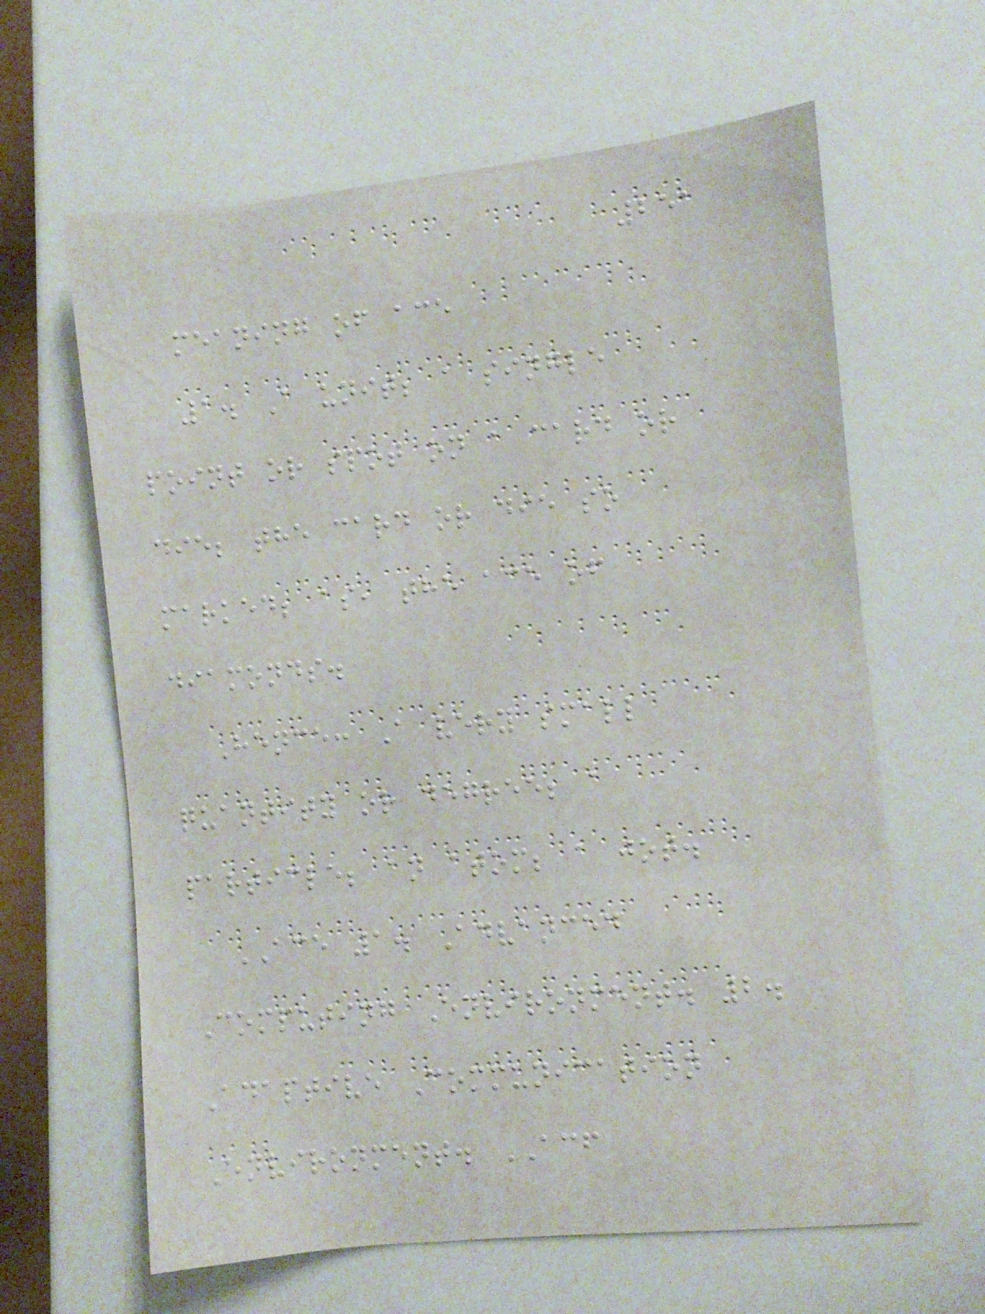251
meaning of ace
1. A unit; a single
point or spot on a card or
die; the card or die so
marked; as, the ace of
diamonds.
Hence: A very small
quantity or degree; a
particle; an atom; a jot.
ACE 1. Advanced
Computing Environment. 2.
Adaptive Communication
Environment. ACF
